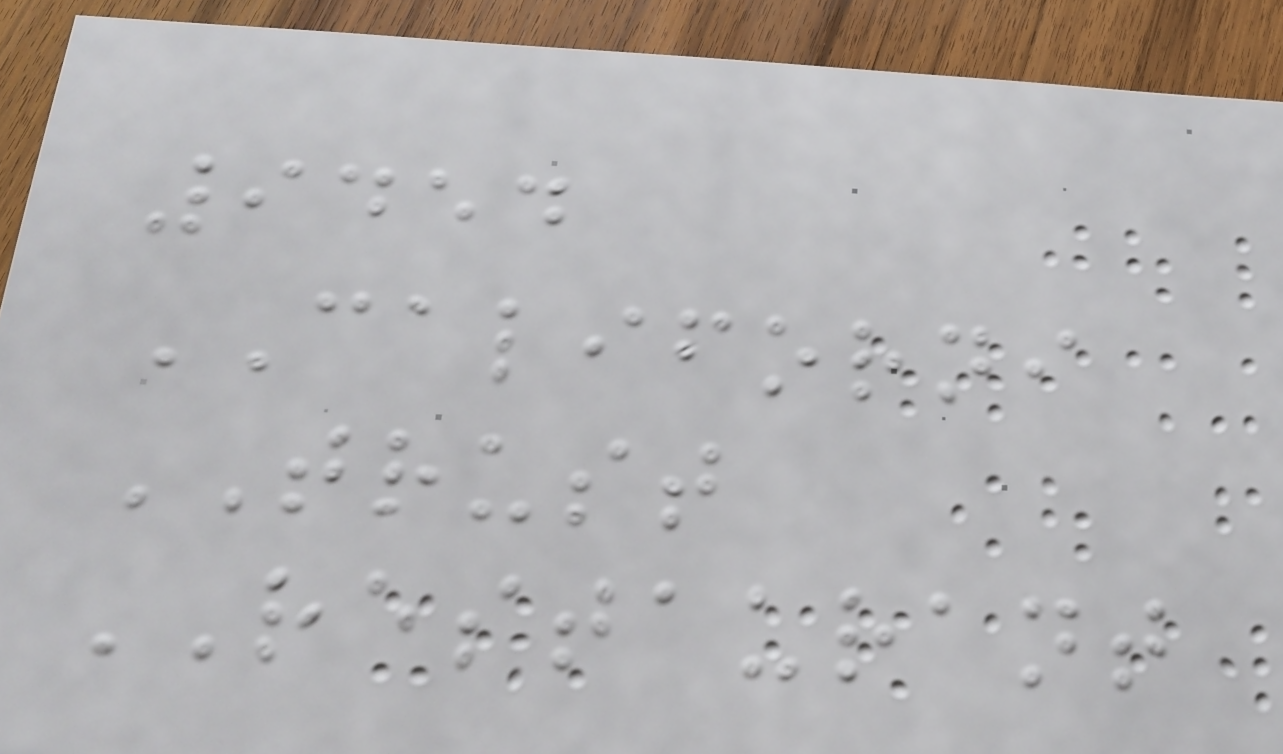9454
CALIFORNI
TRUST
RESTAURANT
